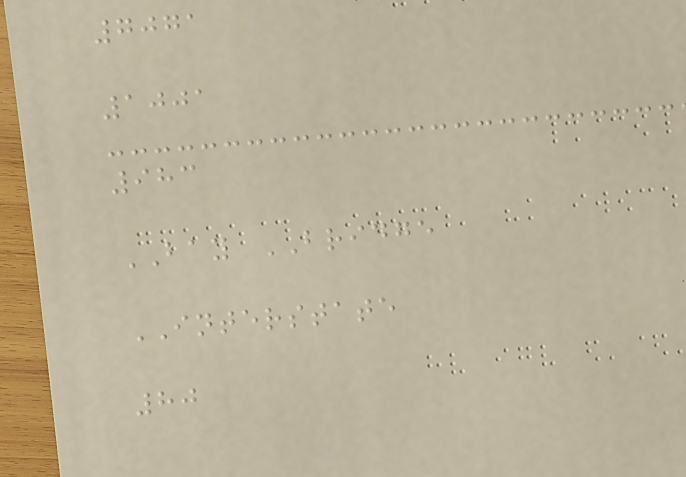7071
1001
983
BAY BRIDGE
INTERSTATE
80
